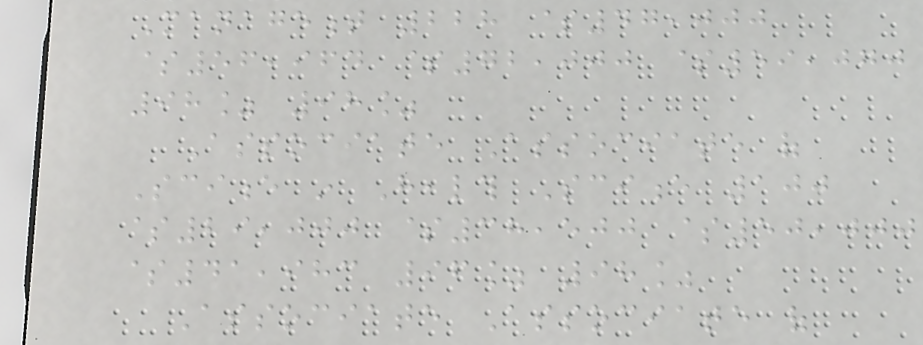Management 228 $47,000
$56,964 $72,000 $59,070
98% 98%
Associate Associate of
Science in Health Science 100
$29,000 $38,500 $50,000
$41,983 96% 98%
Associate Associate of
